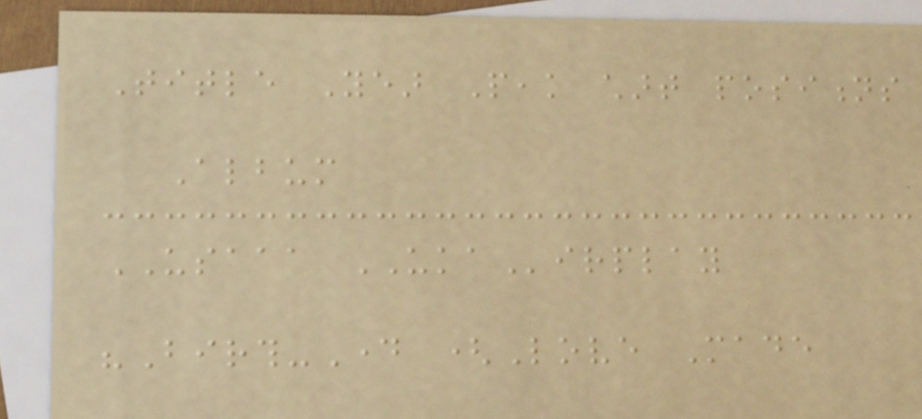Title Year Peak chart positions
Album
USAAA UKAirplay
"Birth-Day (Love Made
